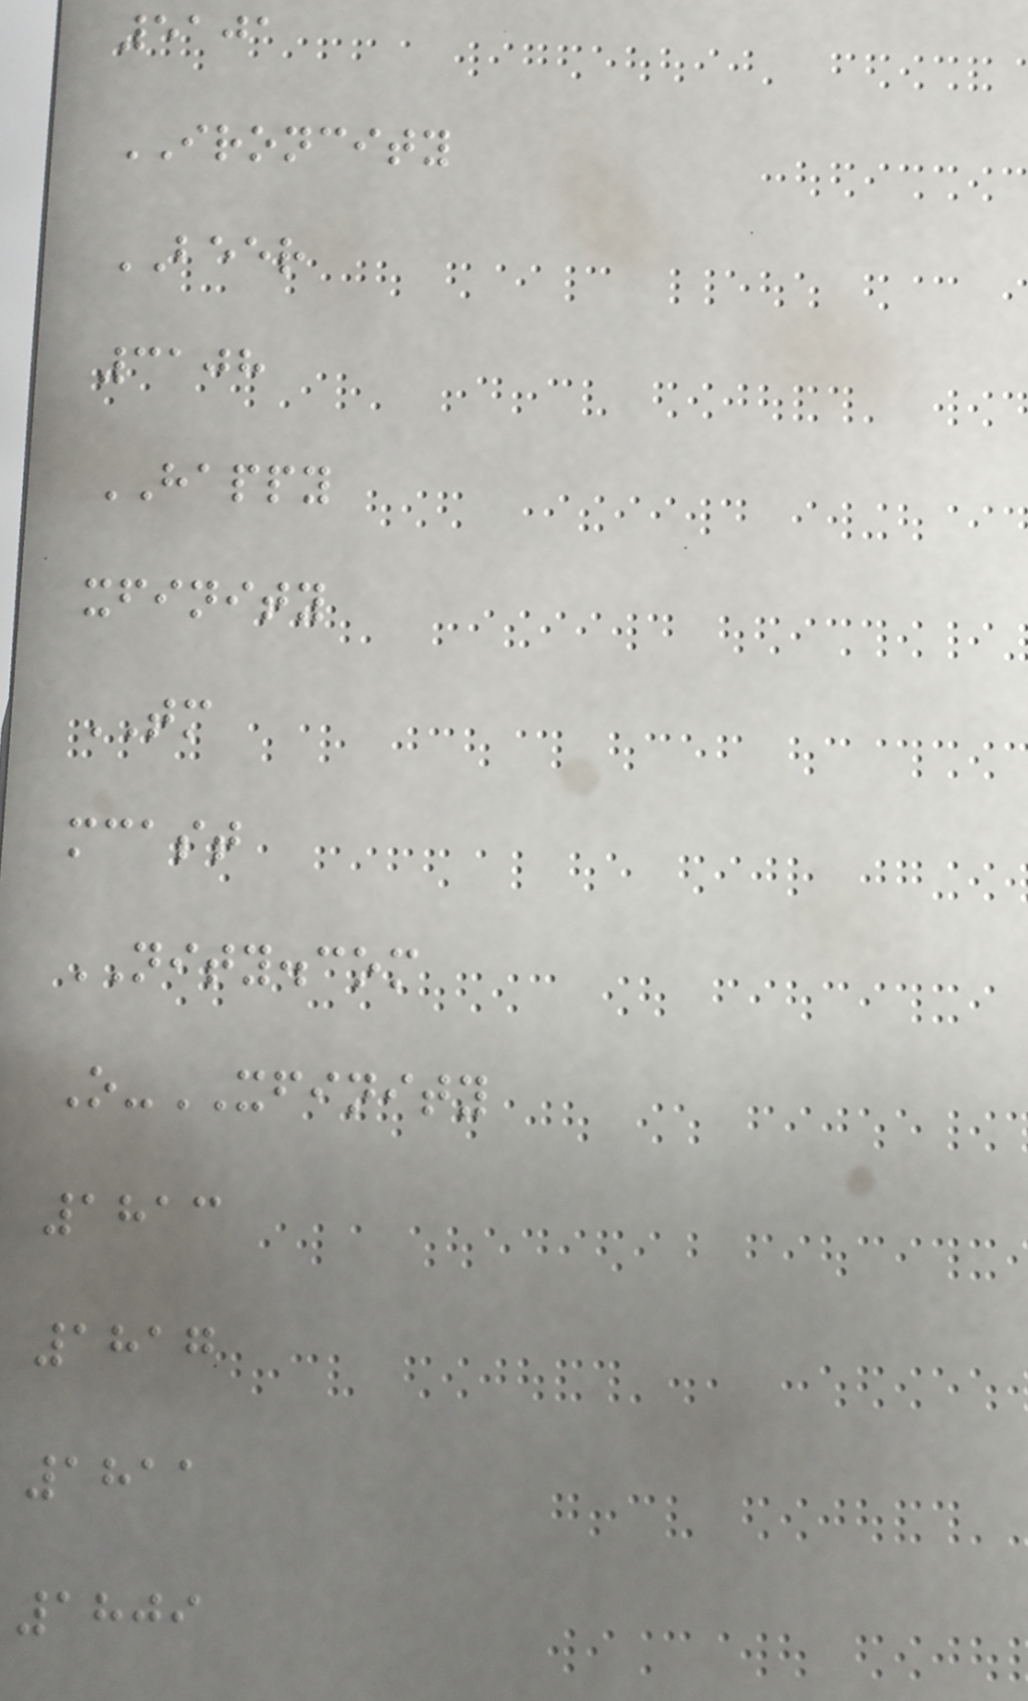5101
IRONCITY
BEER
3108
HAPPY
xfinity
TM
mcast
NITY.com
O-XFINITY
1813
1817
1811
1809
